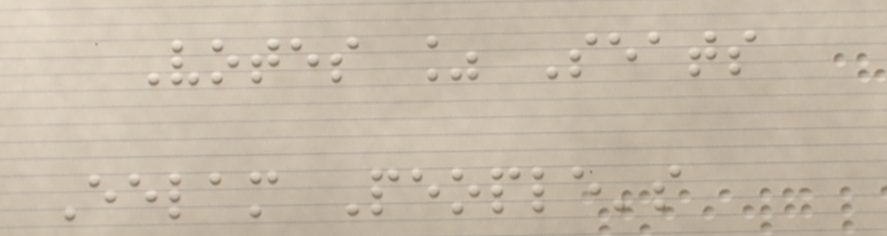Votes % Seats
Eelam People's
